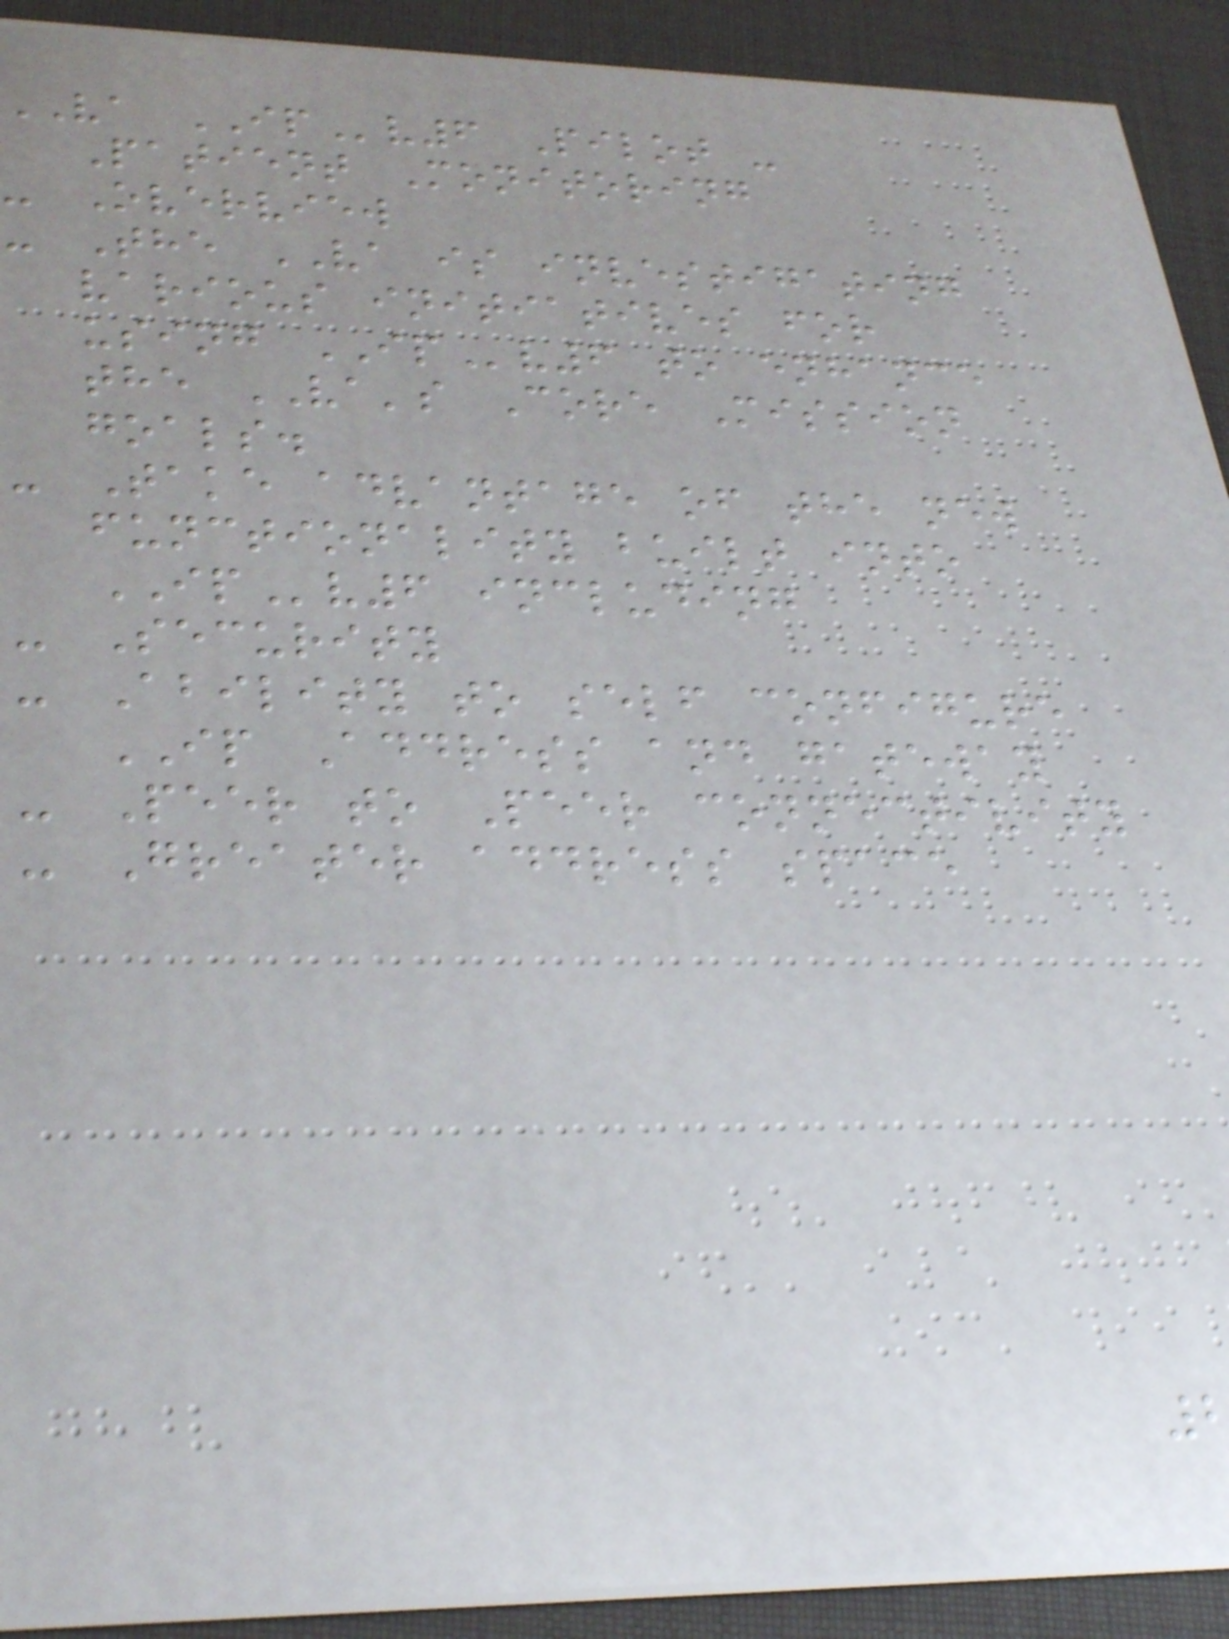VA IPv6 Pilot -
Patient Monitoring
- Overview
- The VA is investigating
various initiatives for
using IPv6 to enhance
the VA's Core Mission
goals.
- Take advantage of the new
functionality built into
IPv6 including
- Security
- Ability to self configure
IP Address and gateway
- Peer to Peer connectivity
- Greater address space
